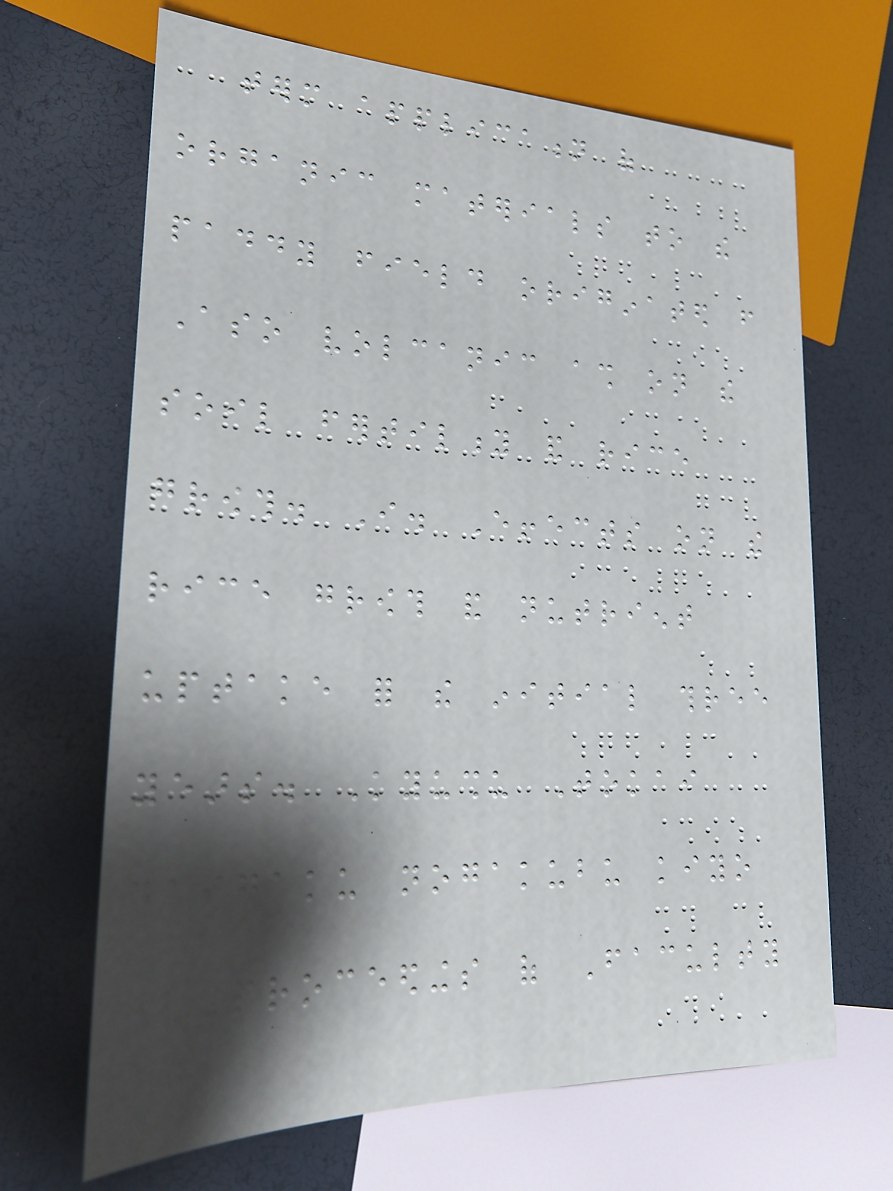term application of
organic materials to the
paddy field originated from
Aso volcanic ash on the
soil fertility and rice
growth. I. Effects on the
rice growth and nutrient
uptake for the initial three
years. Kyushu Tokai
daigaku nogakubu kiyo
(Proceedings of Faculty
